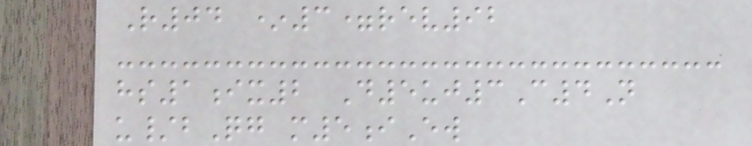R04 *3=rev92
hs1ix2 D5uj3C4N
u/bQg m5iEw
